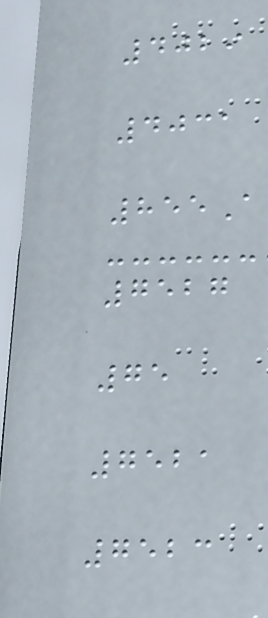4029
4031
855A
7527
75
7521
7523
